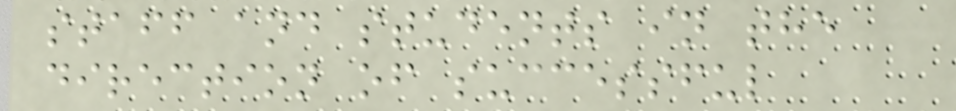staff and students in the
direction of successful
